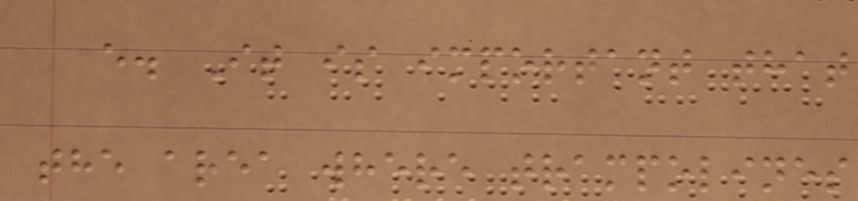e. It is important that
the area where trampolines
